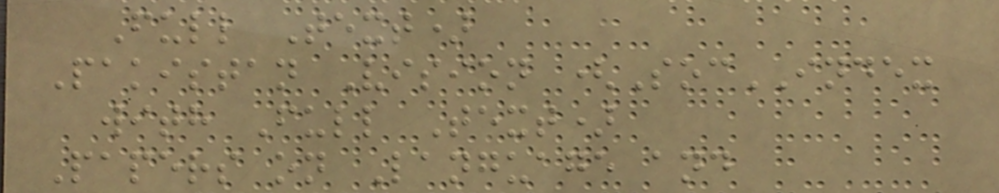Full Text)
Pakistan Vision (SocINDEX
with Full Text)
Papers on Language and
